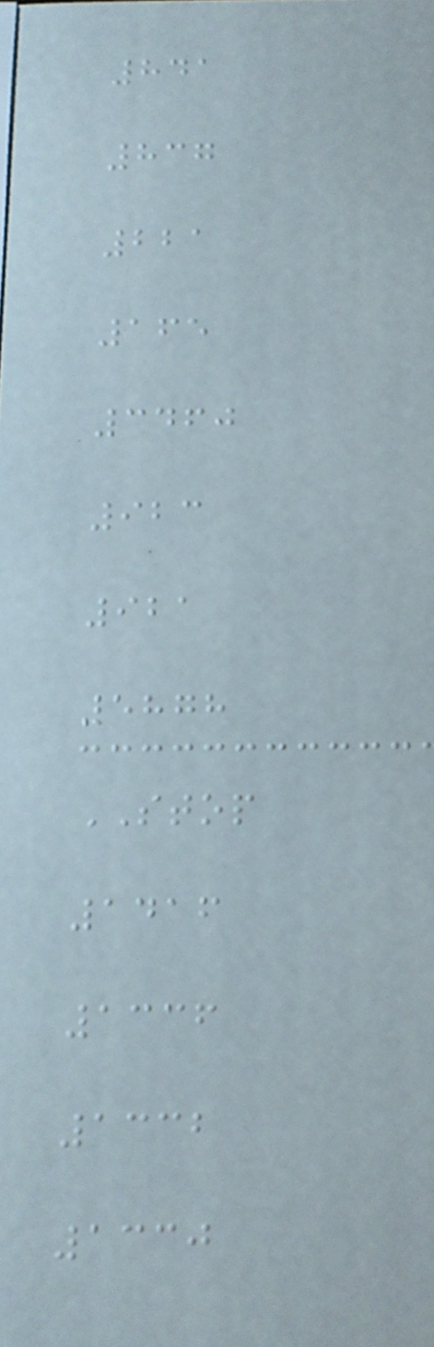841
837
221
165
3460
923
921
5878
STOP
1416
1336
1332
1330
